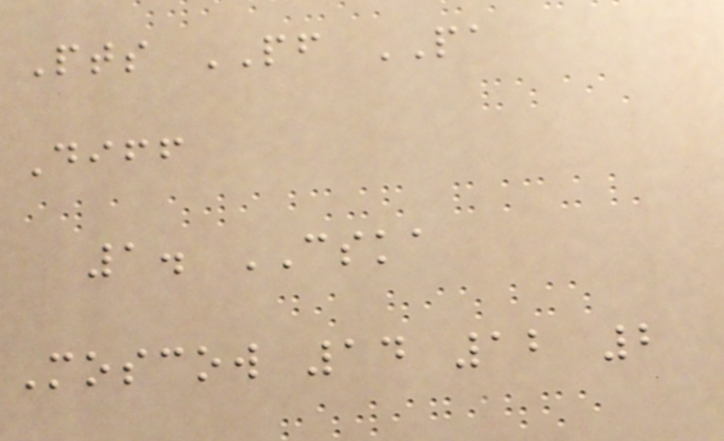Pts PF PA
Diff
1. CSKA
Moscow 14 12 2
